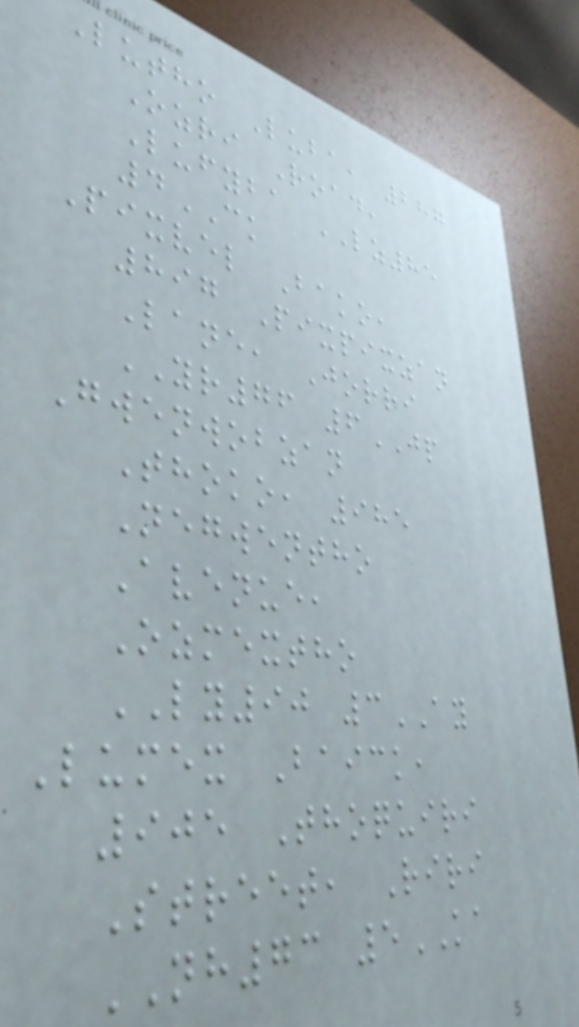Lutho Luba, 287
Ozri Road,
Lufyba LZ85
4CK
Pixvel Bako,
897 Pixpixzan
Lane, Jorri
YR76 6JP
Gwenwobzan
Thoko, 985
Negwentho
Avenue,
Ozmextho
LY90 3AY
Lumex Baick,
905 Thoquiri
Street, Riri
NH73 5KA
